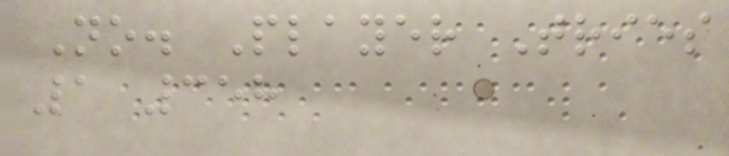No. Player Tries
1 358
